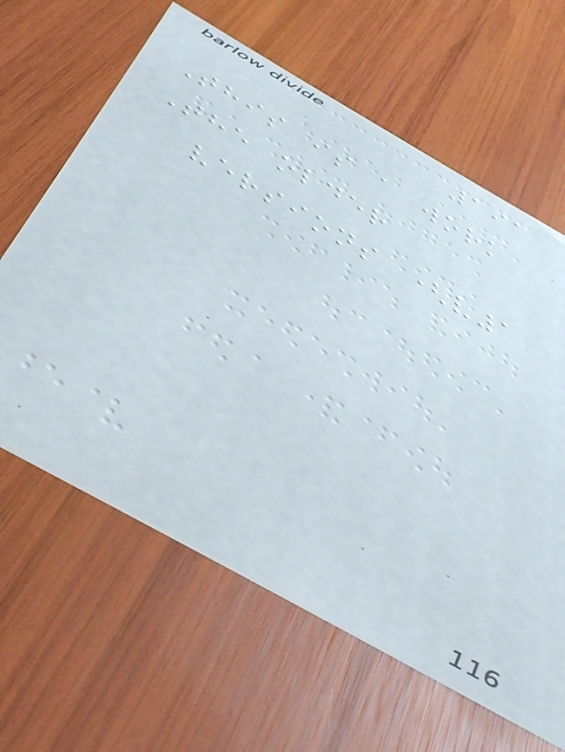191
This is a work
The older
versions (v1
